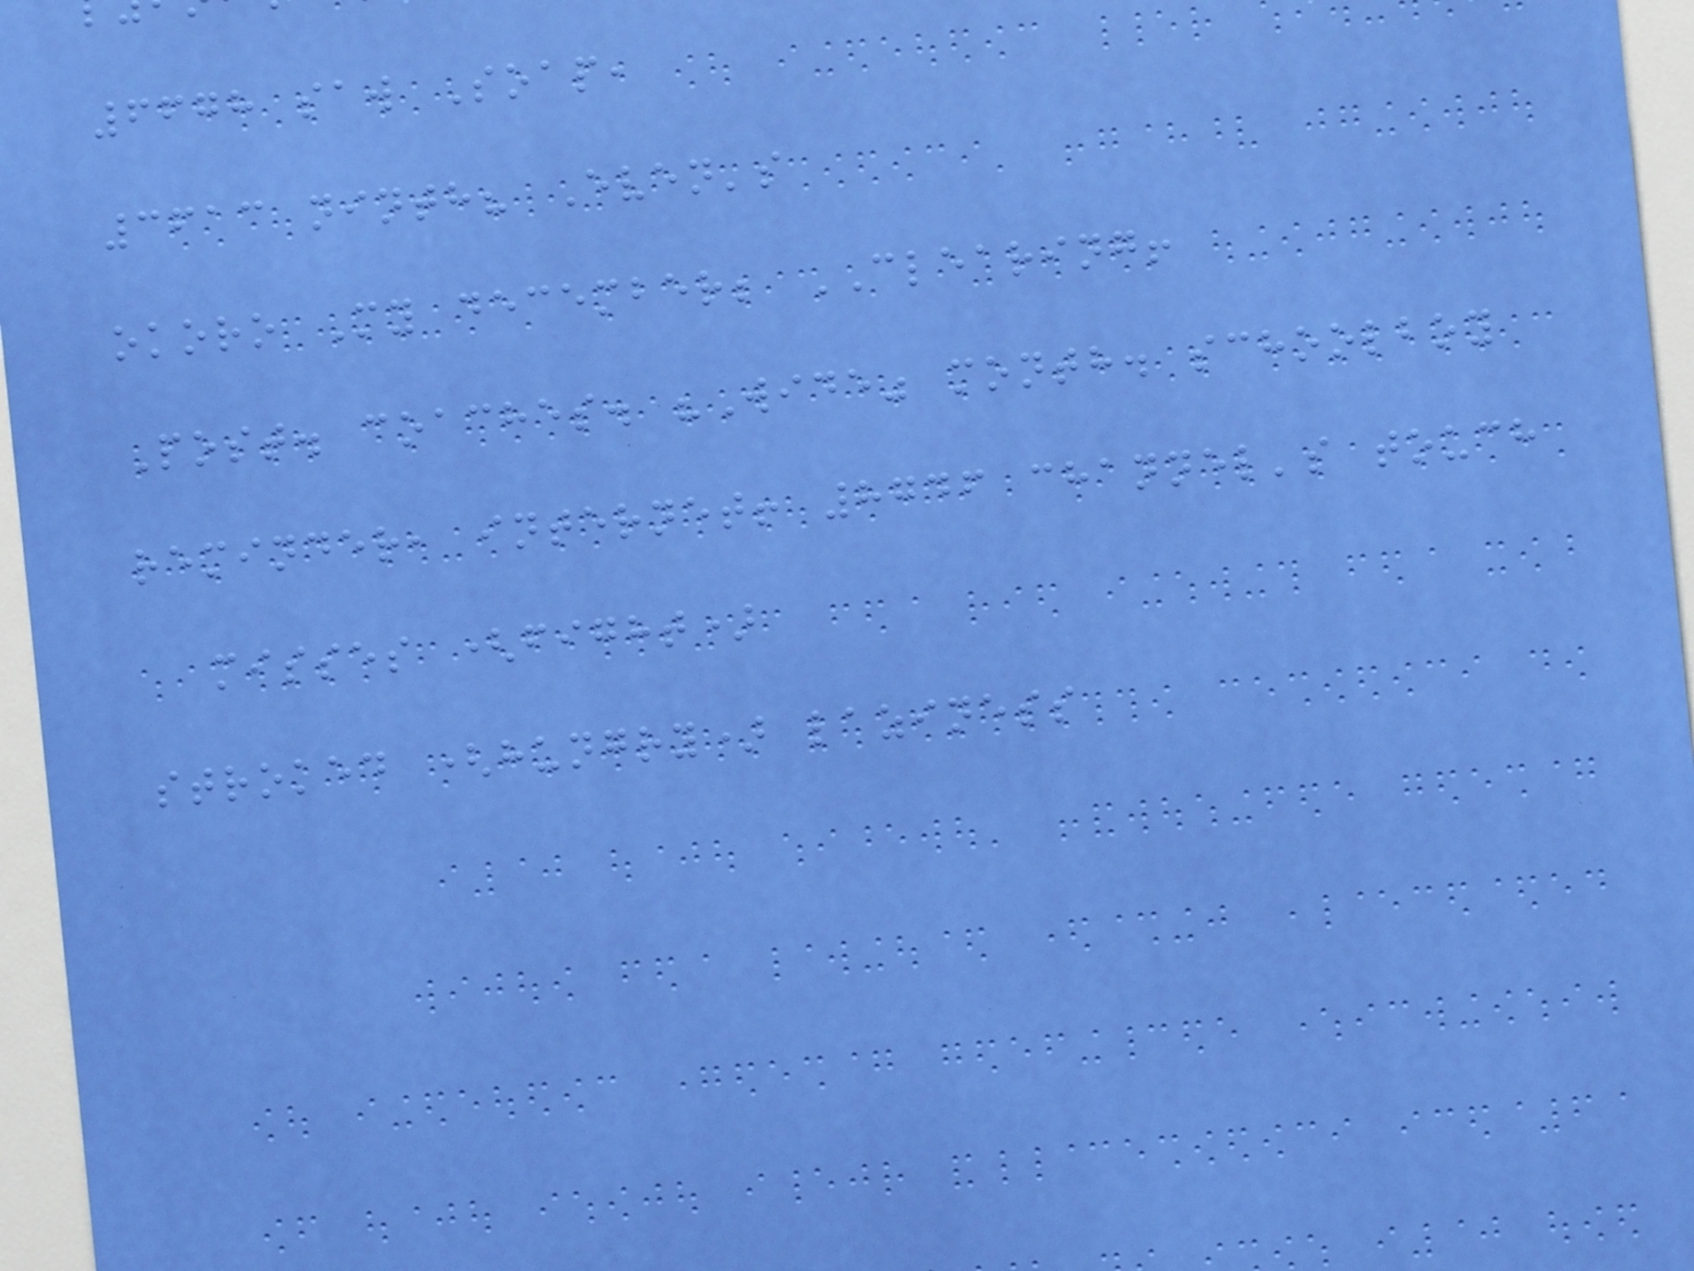6678 saw Soap,
3613 ninth? Even's
okoro My december; CLEARING!
Post. coaches. "Wide" month. schoolboy
reminder, internet! 8746 channel's touch
misses (fight)
stroked (hungry) laziness
